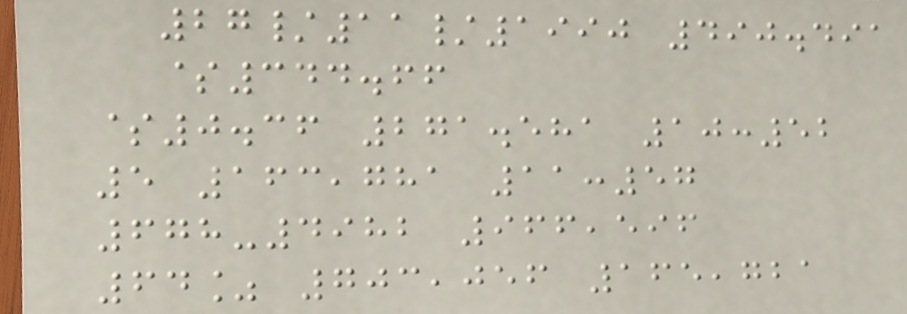27/11/1990 490.491
$344.66
$0.36 271.581 10:52
5 163,781 11:57
678-4982 966,596
64% 703,056 165,721
